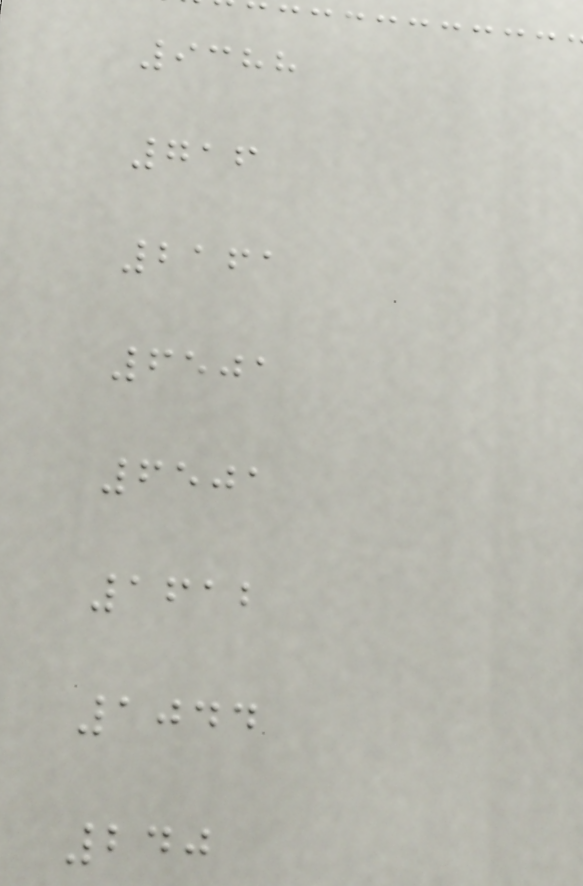9388
716
2161
6501
6501
1612
1044
240
